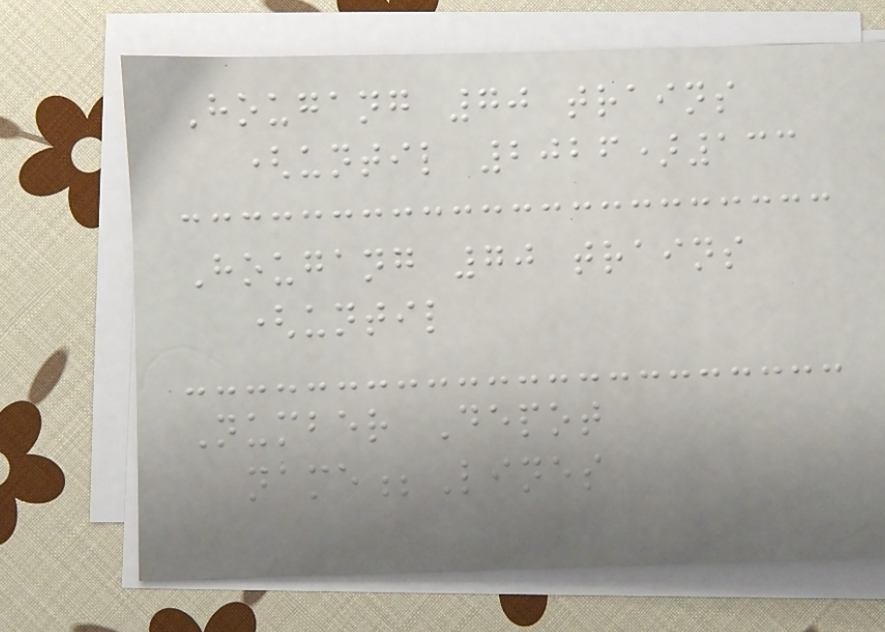Hougang 70 trains
(until 2026)133
Hougang 70 trains
(until
Number Depot
name;Lines
